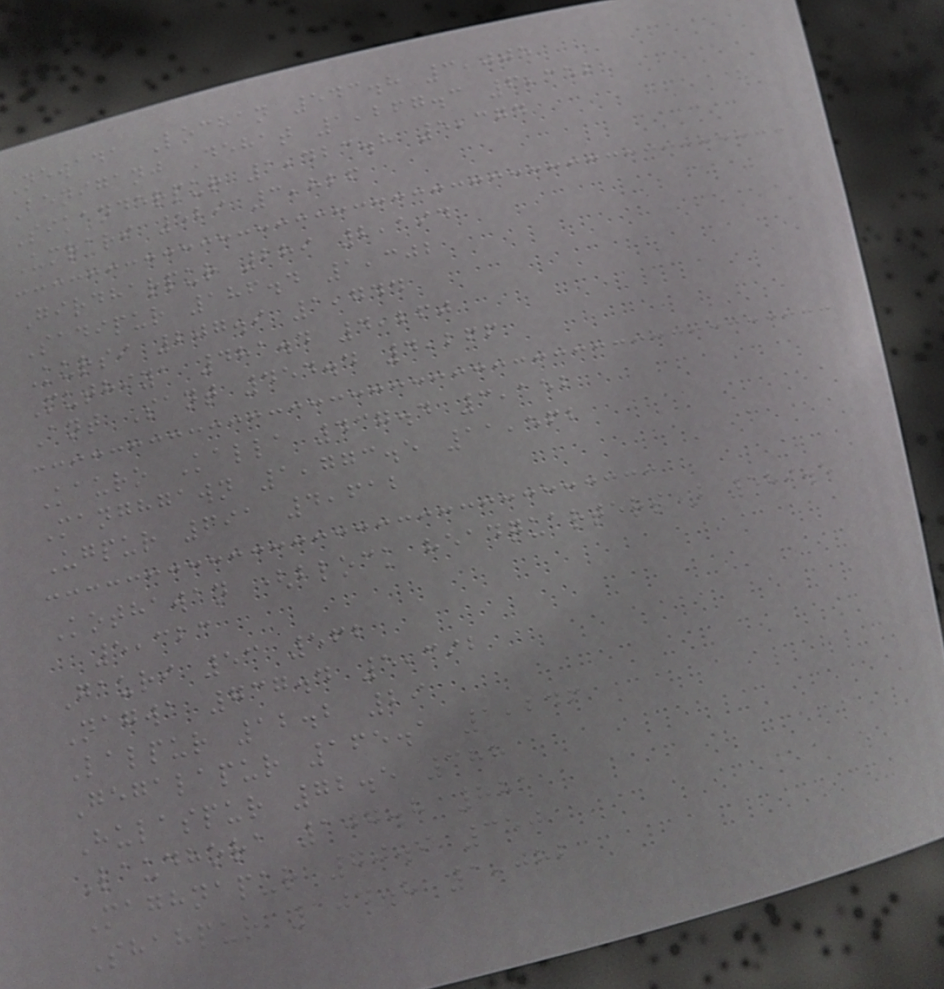Newada Lochan 543.8 3,005
Beniganj Dehat 1,267.3 6,352
Sikanderpur 1,423.8 5,374
Umrari 529 3,826
Girdharpur 289 2,194
Sadipur 186.4 1,302
Kursi 207.9 1,744
Muthiya 481.4 4,260
Ant Sant 454.4 4,266
Kauro Kalla 437.4 3,152
Manghgawn 1,773.5 11,562
Ugpur 691 4,612
Kothawan (block headquarters) 589.5
5,323
Gauri 53 562
Nagwa 737.4 5,392
Lalpur 12.2 29
Gegalapur 165.1 1,246
Hulaspur 72.5 388
Laudhora 107.8 881
Maghnapur 70.9 350
Shahpur 104.8 1,082
